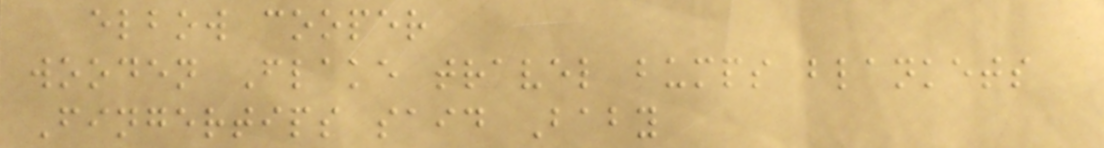elbow cooper
wooden Flake travel bumps blankets
Fingertips said Baby
